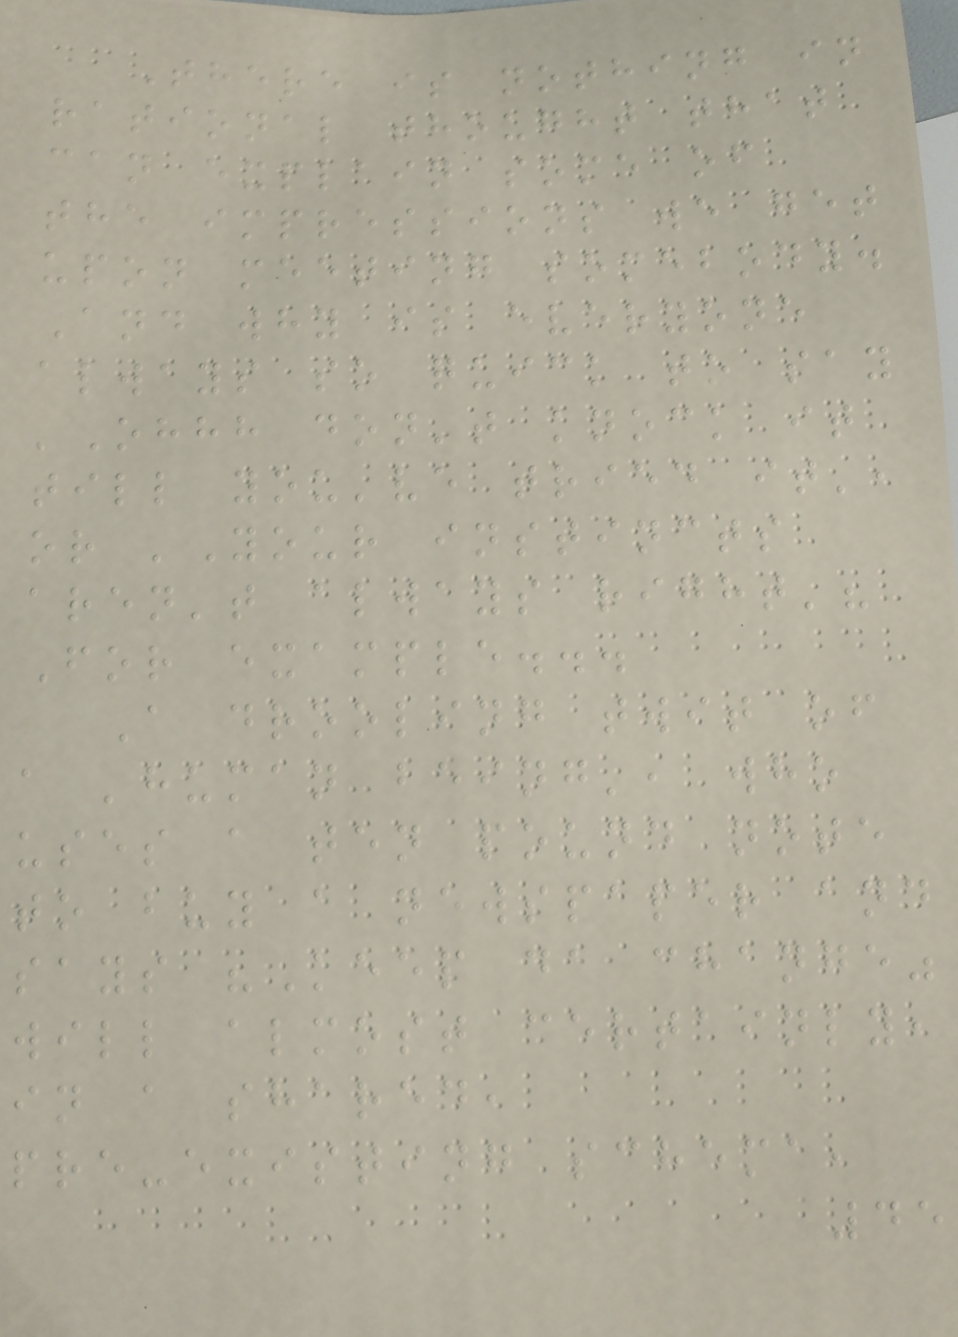There is nothing in
rational thought that
can explain some of
the impressions we get
upon meeting somebody.
And why is everyone
always so quick to say
'Ohhh don't knock it
till you've tried it',
or 'Your instincts
aren't always right'?
For example...
A drooling twit of
a 'human being', who
uses a ten pound note
to buy a newspaper and
says "Keep da change"
will almost certainly,
in a shared,
pre-existing schema,
45
